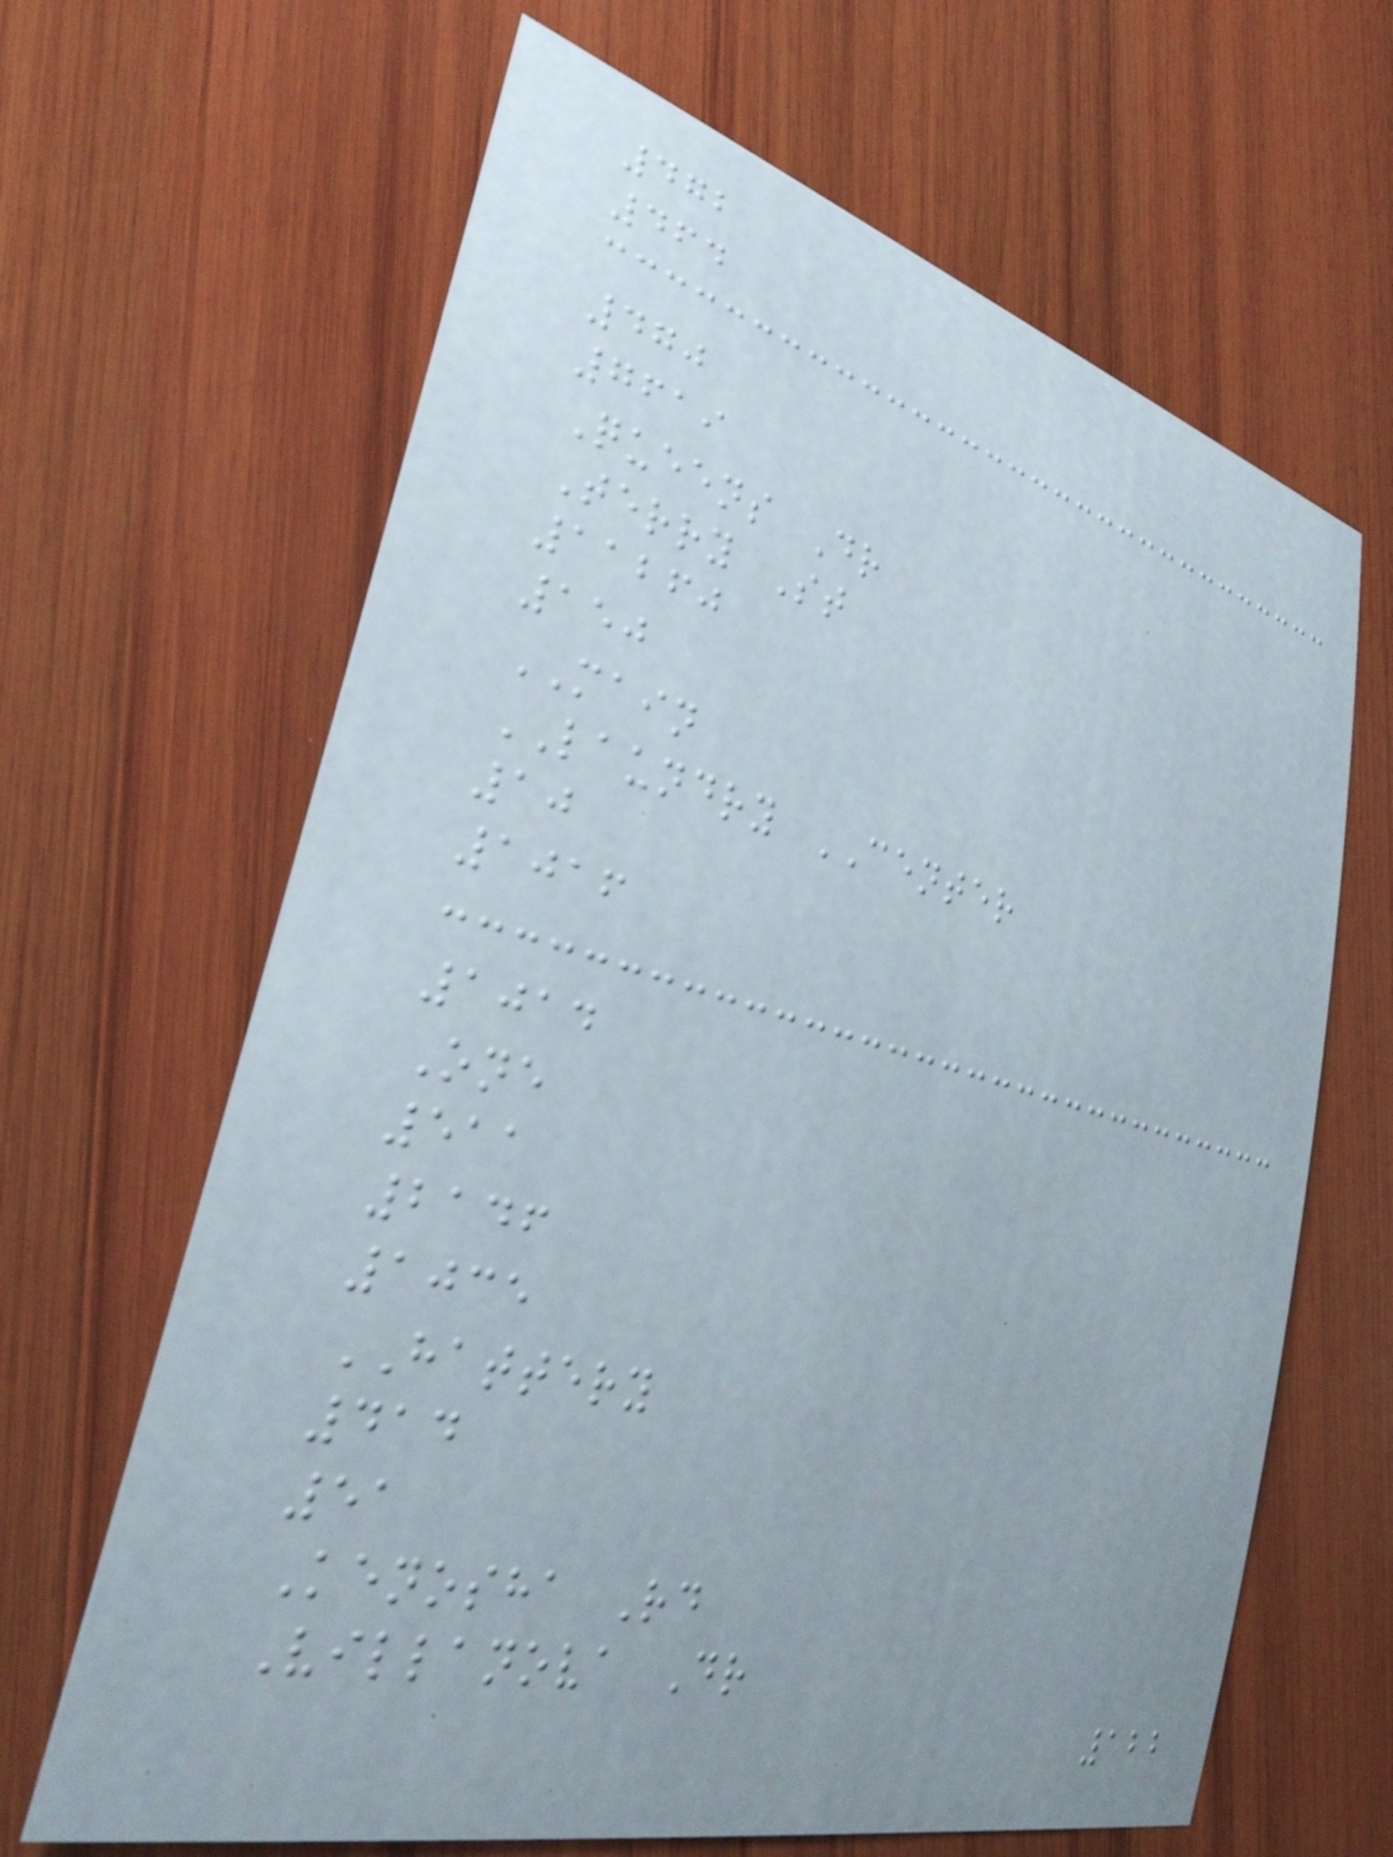472
464
470
7619
Queens Dr
Terry St
11260
150
MAIN
LAUNDRY CENTER
10
1016
1014
One
511
2146
1035
HATTERY
414
51
Kenosha Rd
Villanova Dr
122
